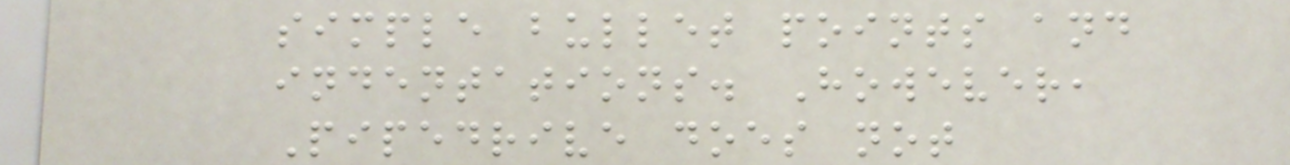simple bullet points and
indentations. However,
Pipedrive does not
